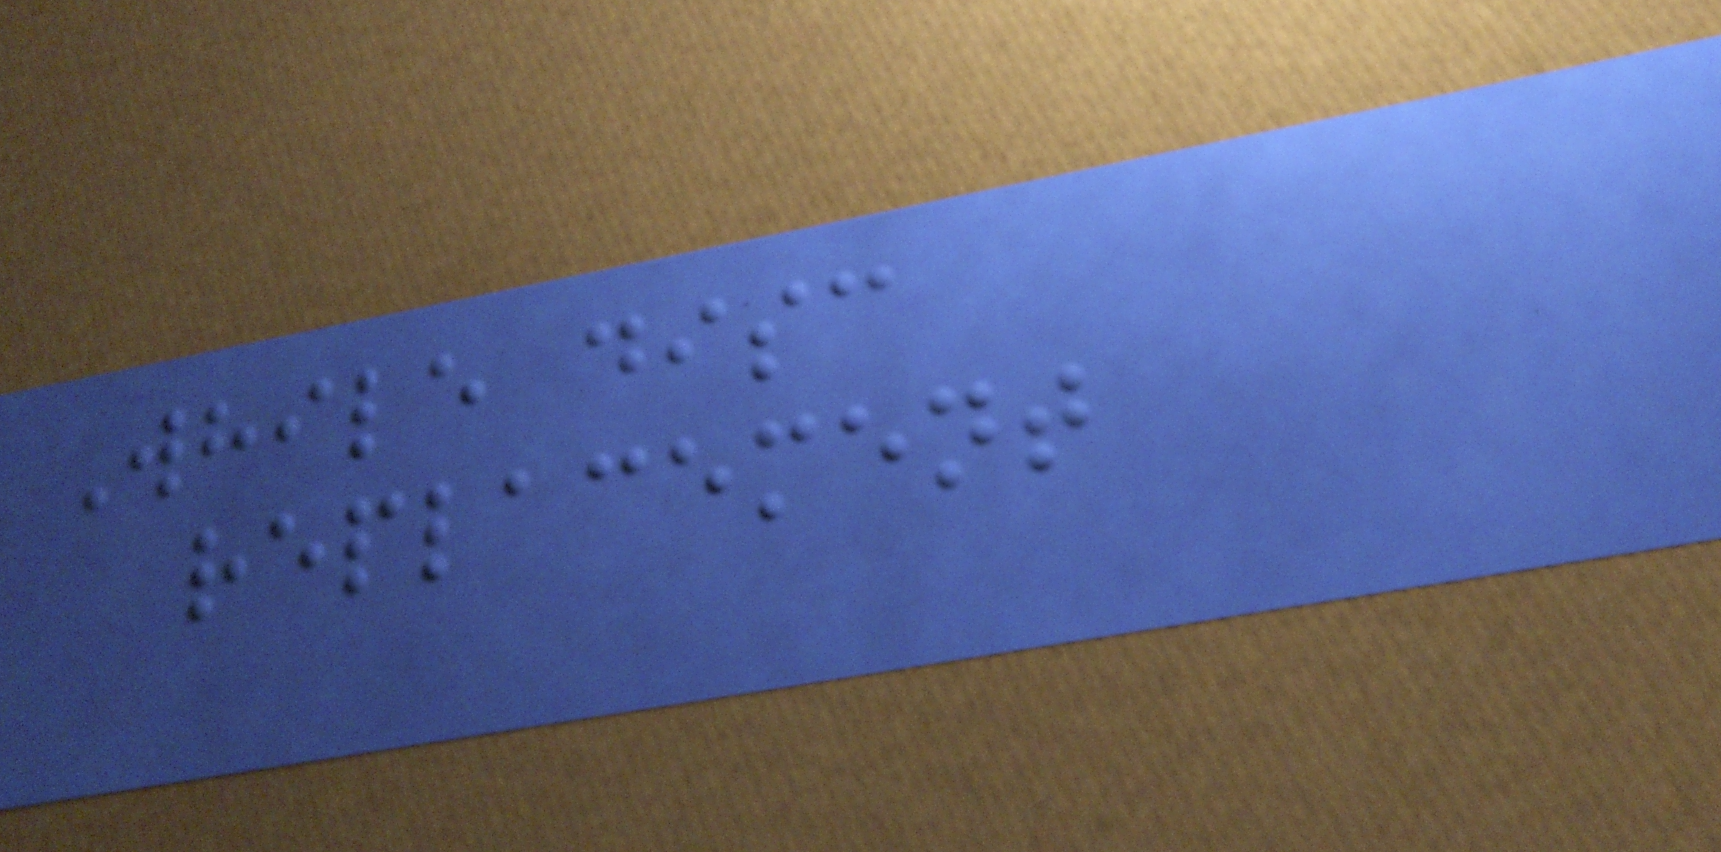While disc
replacement
